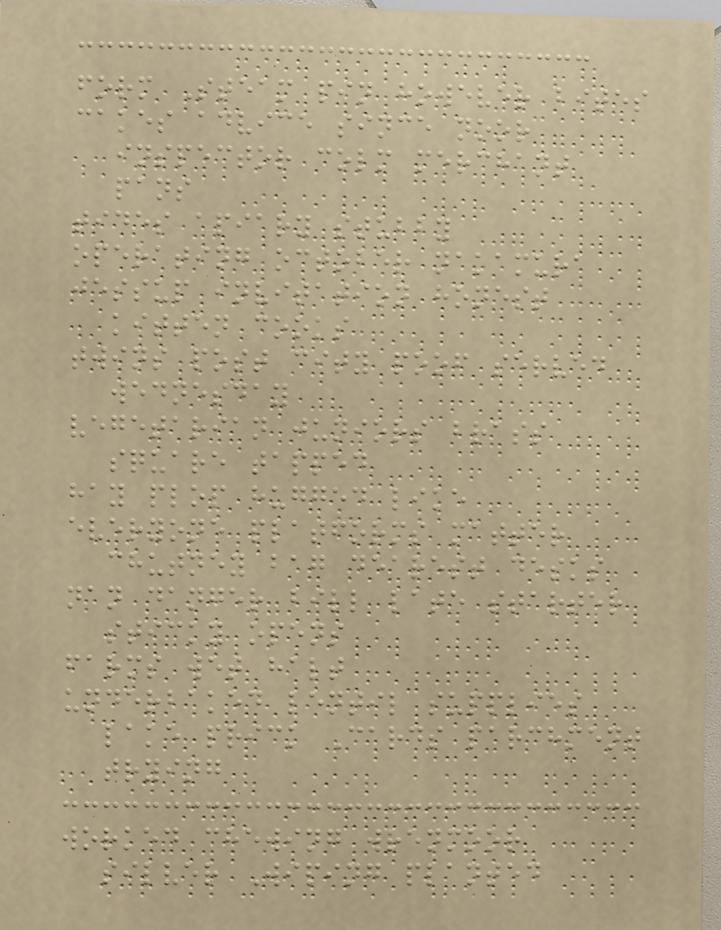form Steam pin however bites
cakes advice since noor
inspector colm merchant
pans
tides apiary stubby
operating october nakamura
jessup invitation honest
kitten cooks
twins post city poof served
wednesday
vegetarian juniors brass
square tapped
hay plop hugged like
everyone platforms matter
chutney bag dearest desks
nan danger bill late starter
sticky opens
farms wet halt
underbaked lentil supplies
lake prick Cards parchment
trying
worked chewing wrenmoor
silver Wiping planted
